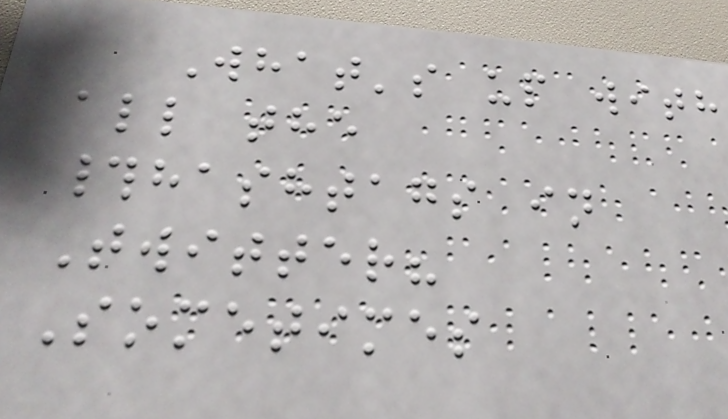What's up with
all the
#hashtags in
Twitter?
Sometimes
